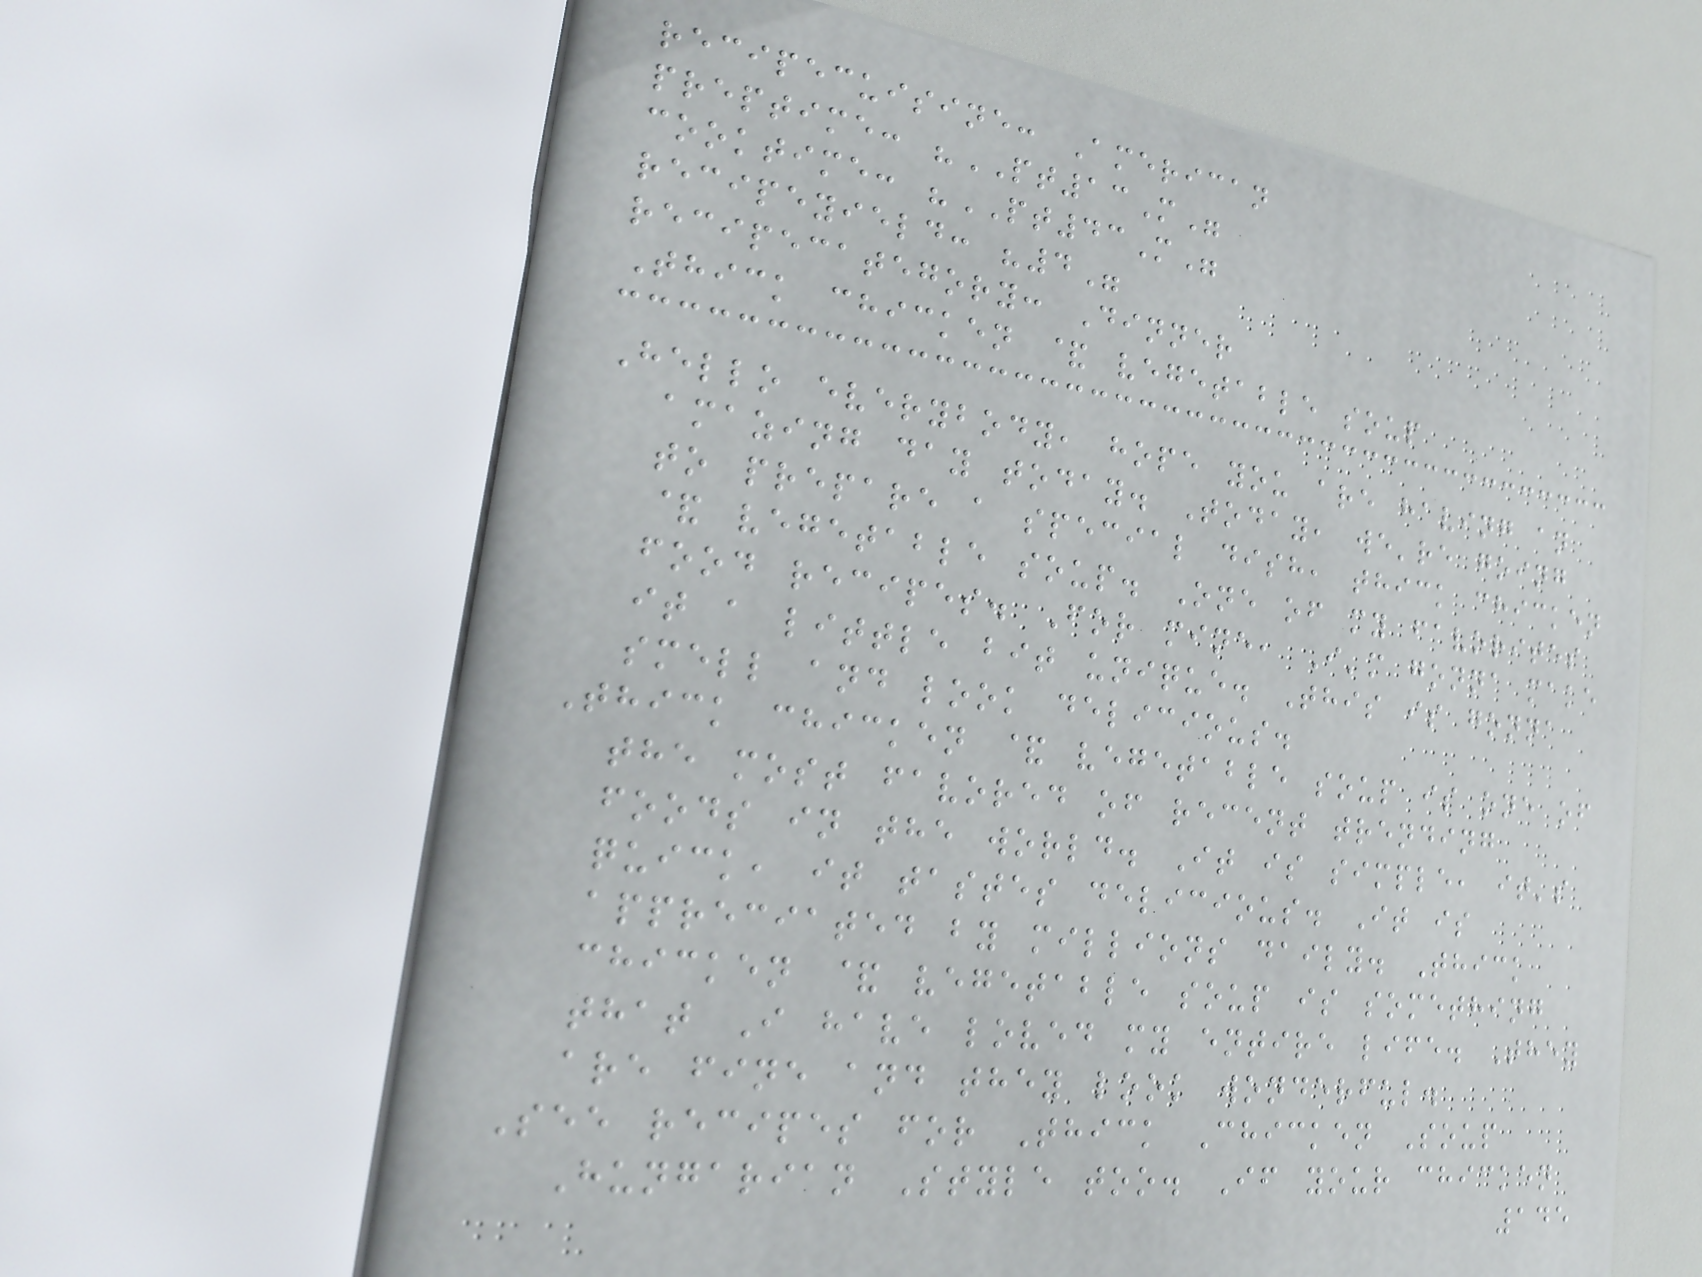recipecuisine: American
preptime: "PT13M"
cooktime: "PT43M"
recipeyield: "4"
recipecategory: Dinner
Thick chicken & vegetable soup
Hello everybody, hope you are having an
amazing day today. Today, we're going
to prepare a special dish, thick chicken
& vegetable soup. One of my favorites
food recipes. For mine, I'm gonna make
it a little bit unique. This is gonna
smell and look delicious.
Thick chicken & vegetable soup is one of
the most favored of recent trending
foods in the world. It is simple, it's
quick, it tastes delicious. It is
appreciated by millions daily. Thick
chicken & vegetable soup is something
that I have loved my entire life. They
are fine and they look wonderful.
See recipes for Thick Chicken Soup
Hungarian Style too. If your chicken
145
